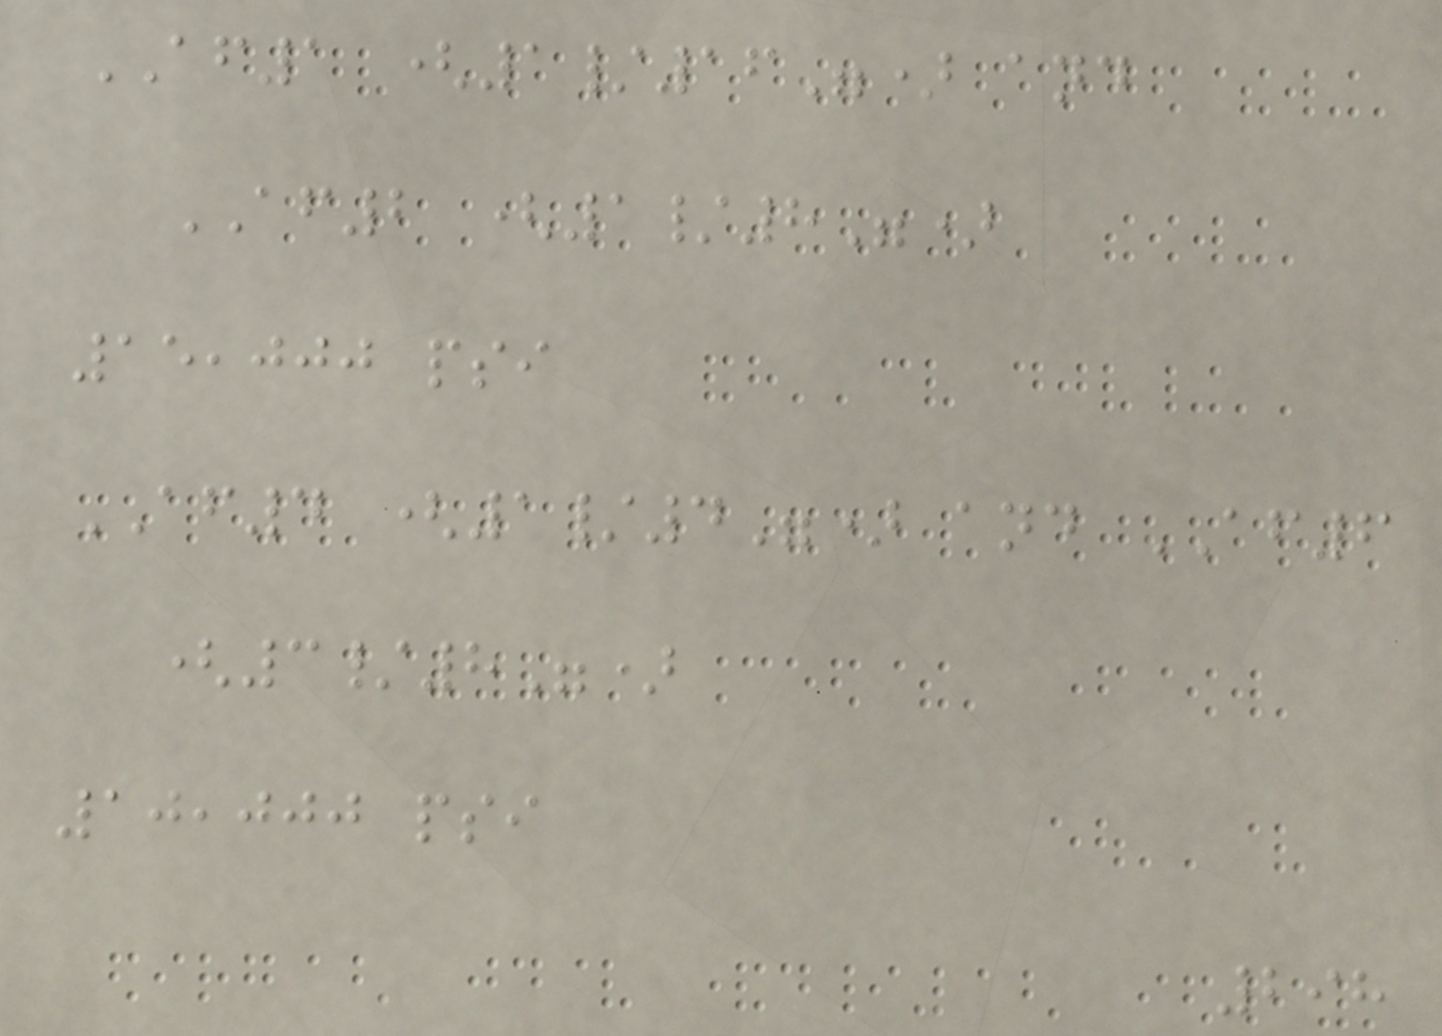AF1 (1/16") and
AF2 (1/8")
15,000 psi
AF4 (1/4") and AF6
(3/8")
10,000 psi
298
